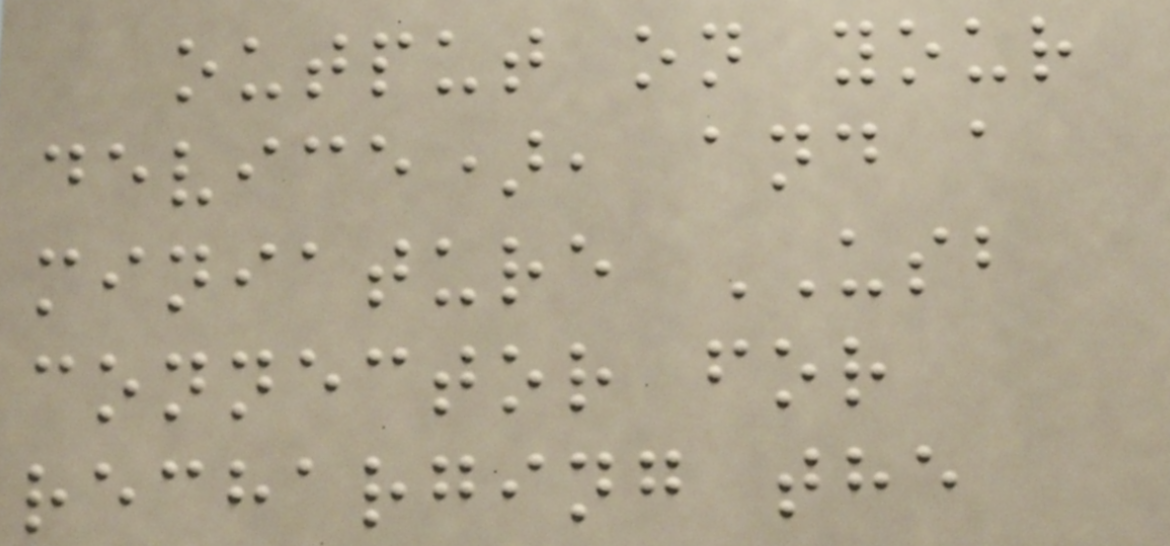output on your
device), and a
miniature USB
connector for
recharging the
